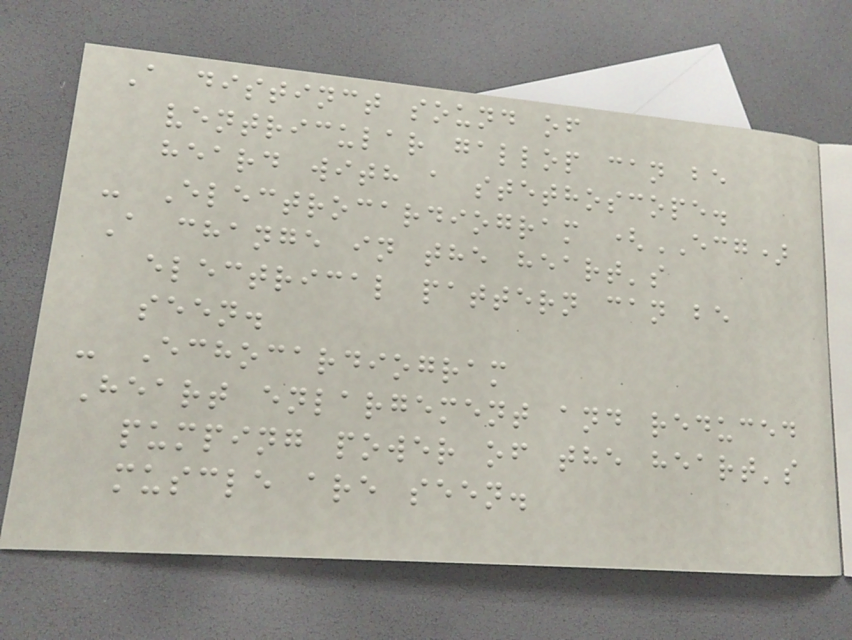A distinct sound of
ventricular gallop can be
heard with a stethoscope.
- Electrocardiogram (ECG)
A change in the heart's
electrical pattern can be
seen.
- Echocardiogram
Heart enlargement and reduced
pumping power of the heart's
muscle are seen.
